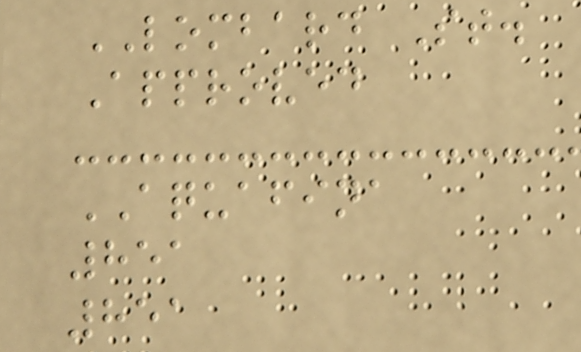LOMBARD St.
Approved
AQUAFINA
851
851
